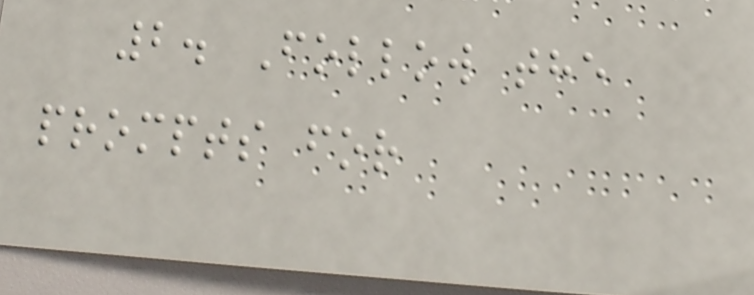2. Follow the
prompts for
